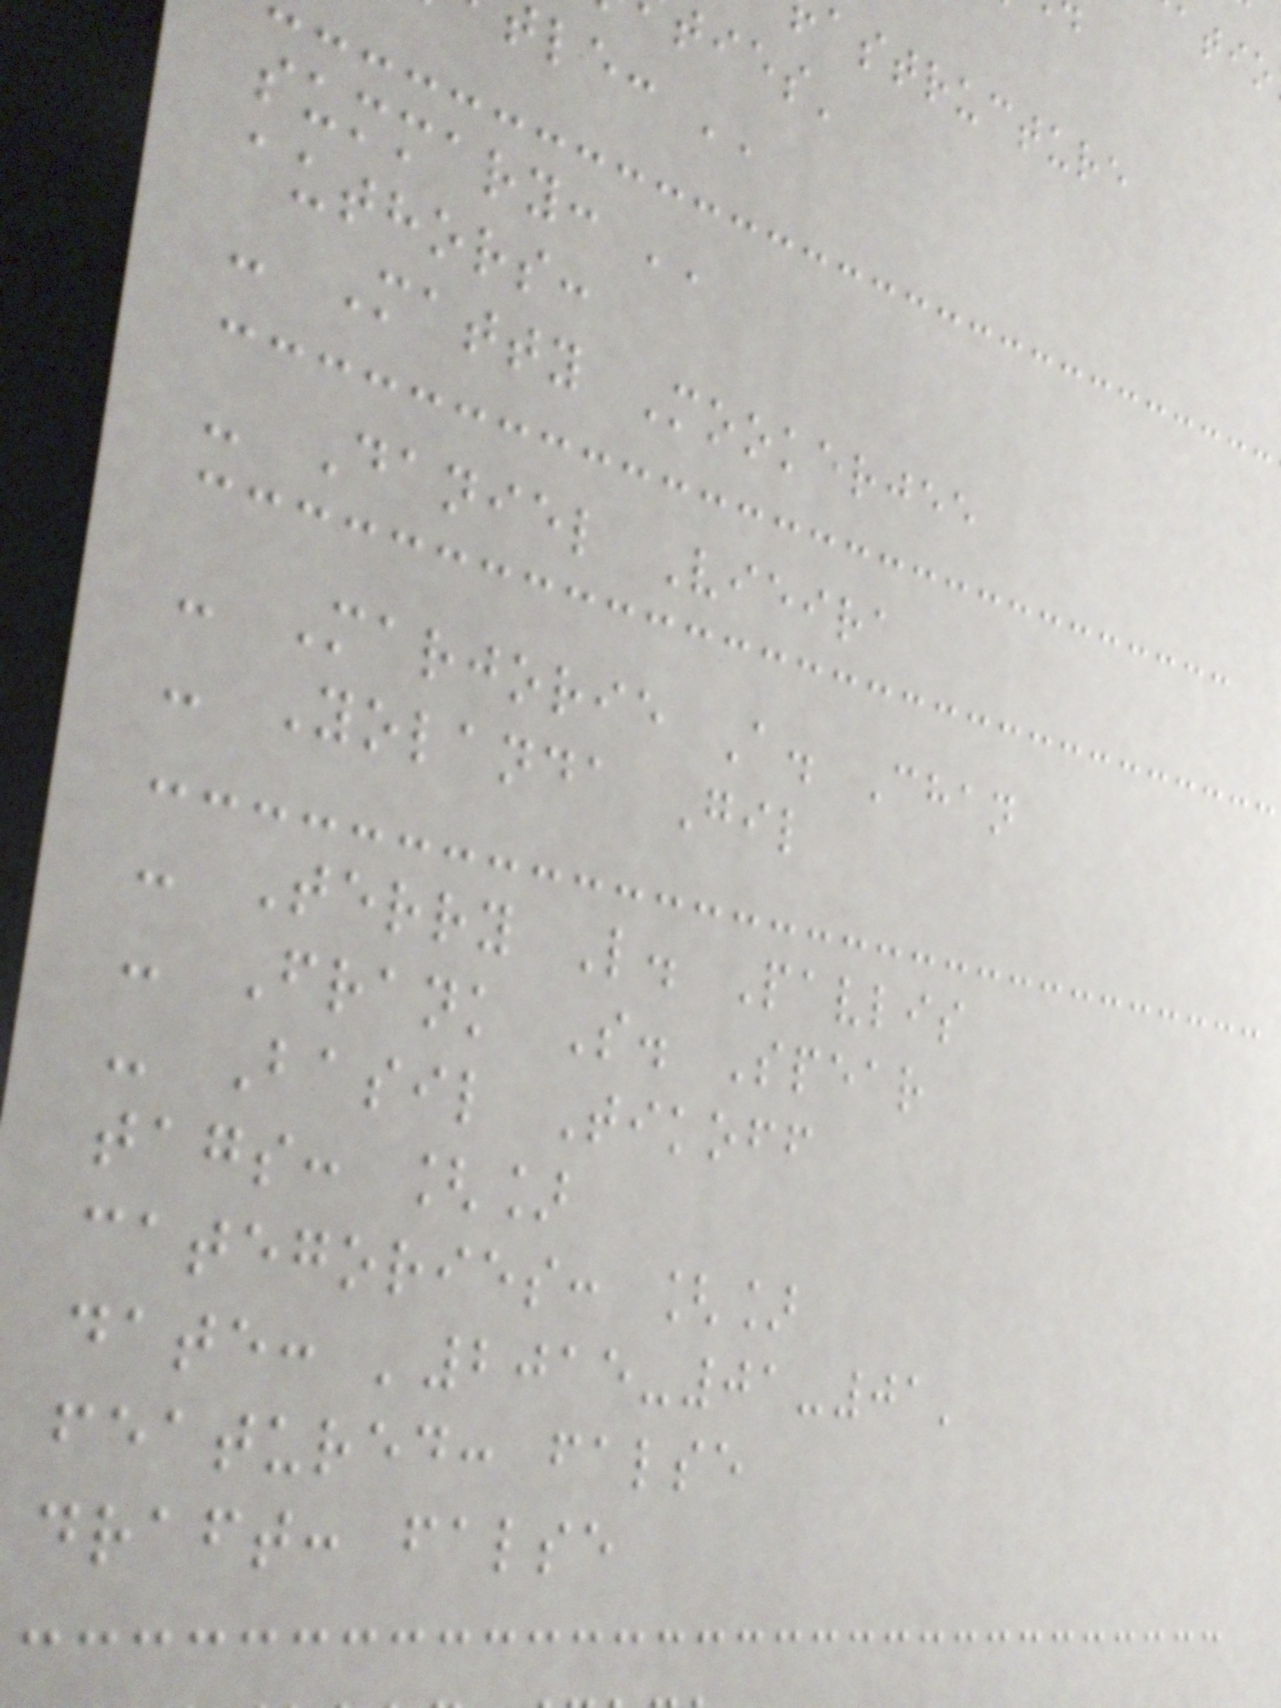astructure
ties'
le: ''
summary: ''
authors:
- Matty Mookerjee
- Daniel Vieira
- Marjorie A. Chan
- Yolanda Gil
- Terry L. Pavlis
- Frank S. Spear
- Basil Tikoff
tags: []
categories: []
date: '2015-01-01'
featured: false
draft: false
